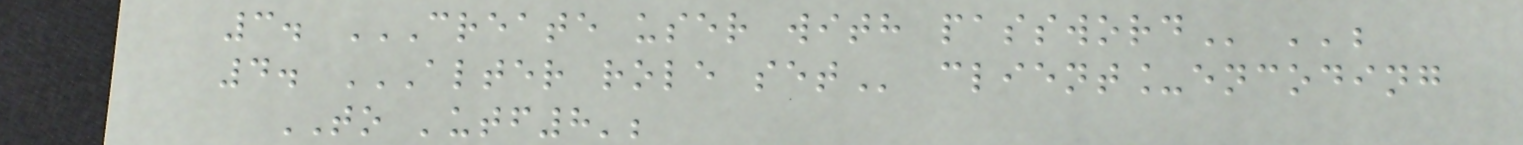3. CREATE USER WITH PASSWORD '';
4. ALTER ROLE SET client_encoding
TO 'utf8';
